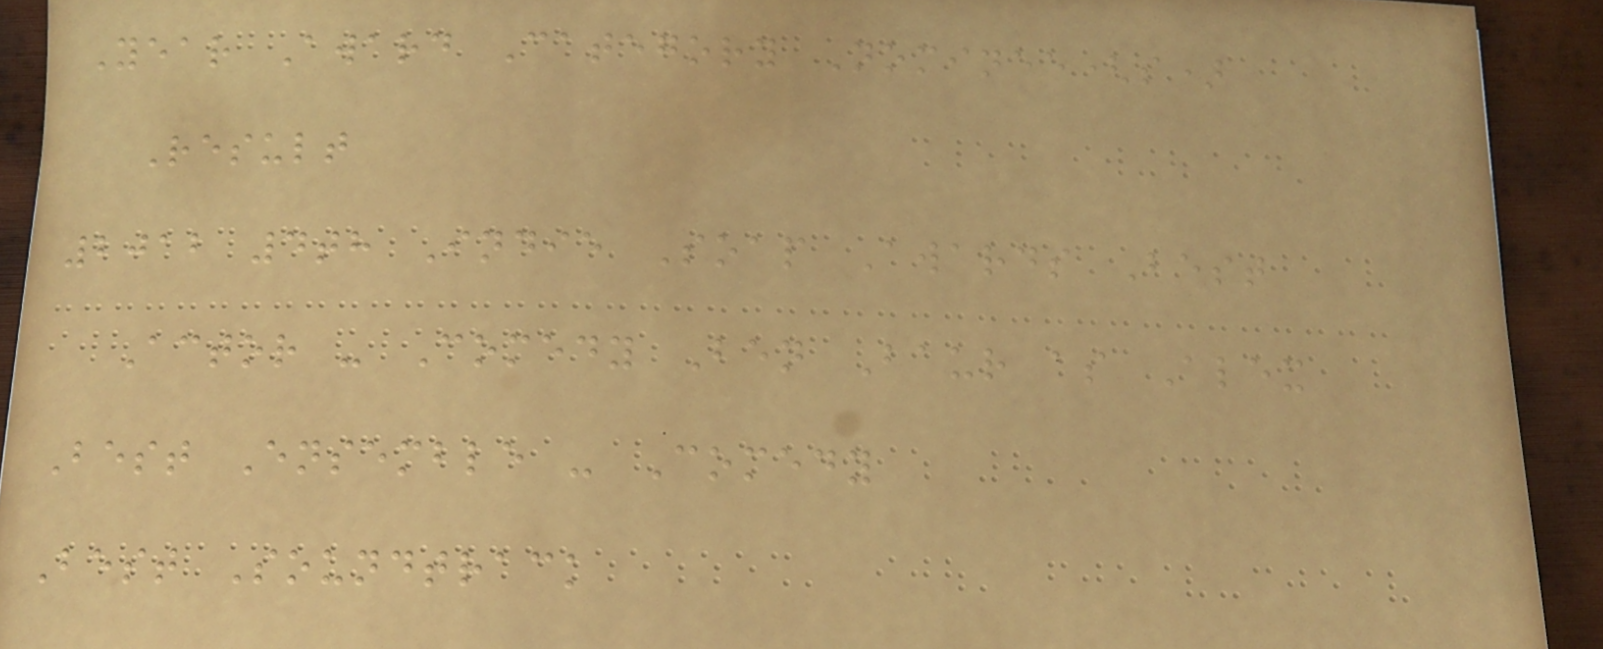Year Award Category Nominee(s)
Result
2012 4th Indie Soap Awards Best
Actor - Comedy Ben Baur as Alex
Best Ensemble - Comedy
Best Soundtrack
